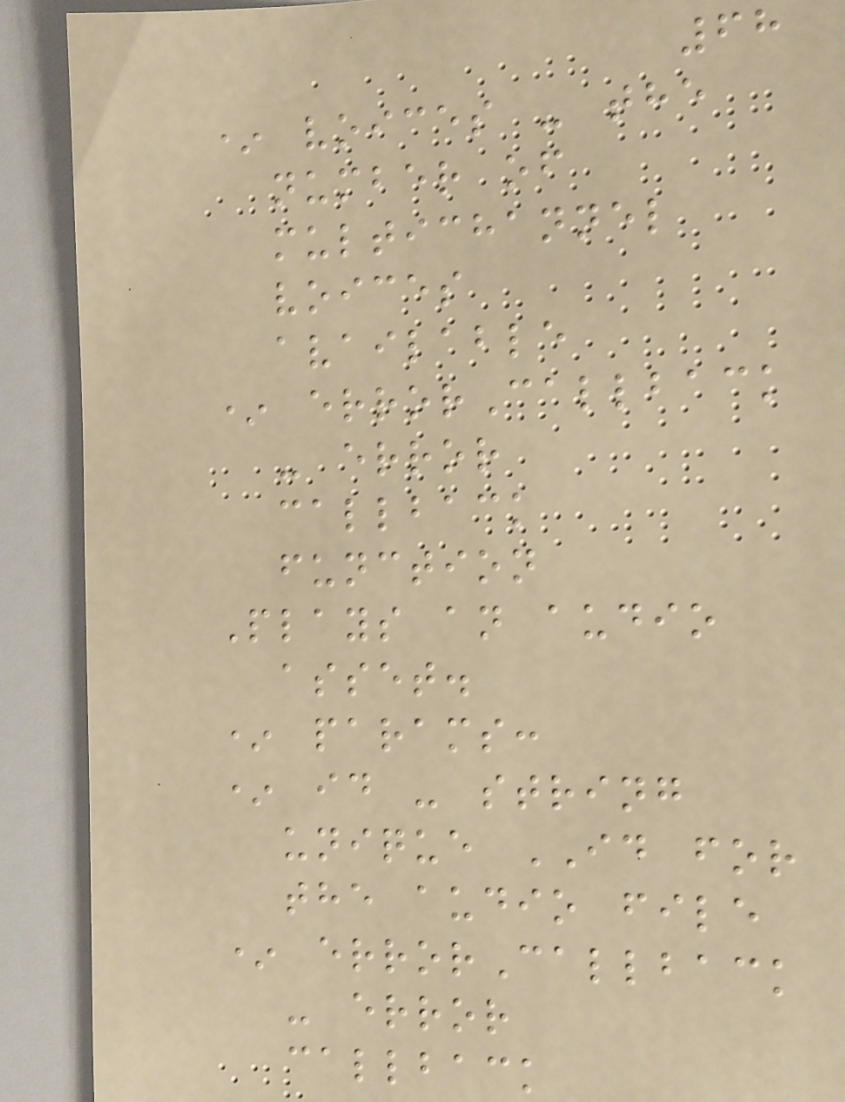68
* voices - the
number of
multichannel
voices
available
* errorCallback
- error
callback
function
Plays an audio
asset.
* params:
* id - string
unique ID for
the audio file
* errorCallback
- error
callback
